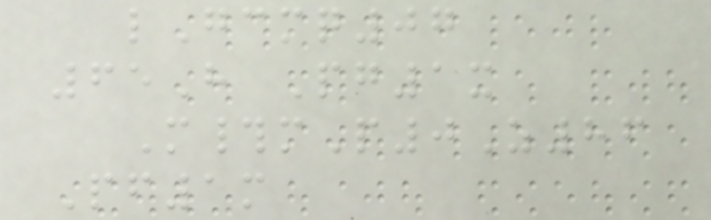lGcmq07
65H Pg1x
M#mP0Z86
Pf1m
